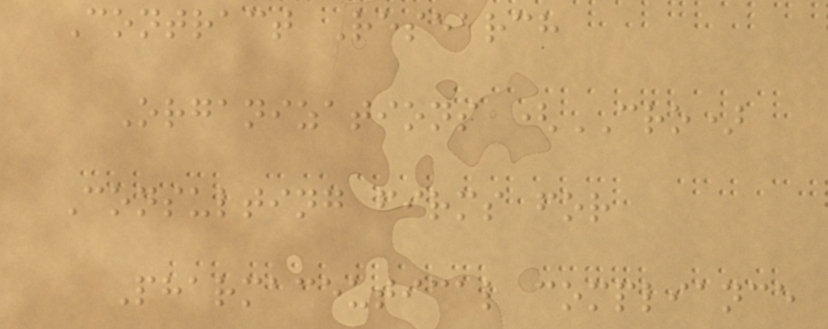Contract Research
Organizations (CRO)
Consulting firms for
Pharmaceutical compliance
